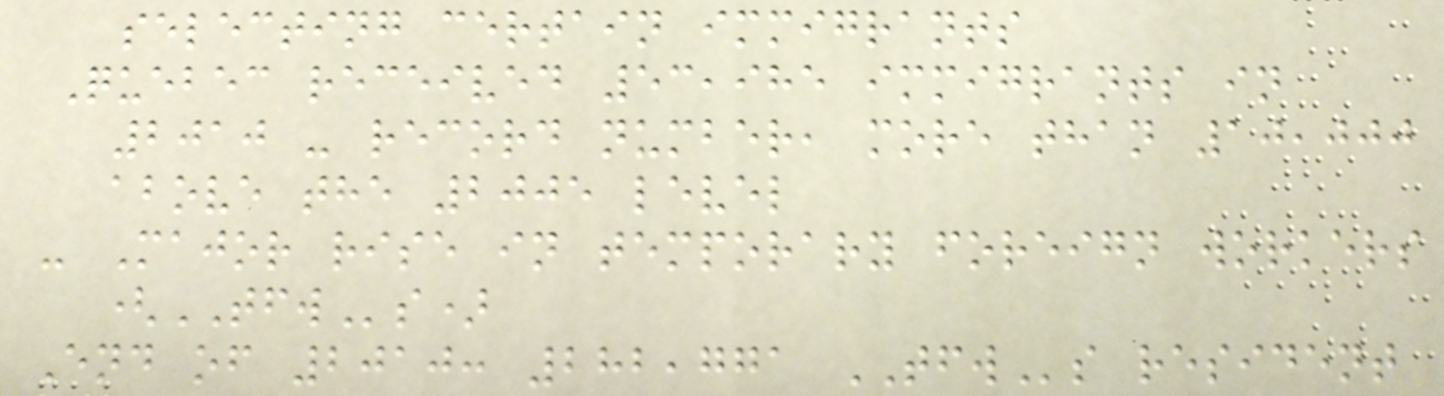selecting certain immigrants
Quebec received 53,985 immigrants in
2010 - record number, more than 10,000
above the 2005 level
- Major rise in temporary foreign workers
(TFWs)
End of 2010: 282,771 TFWs resident
